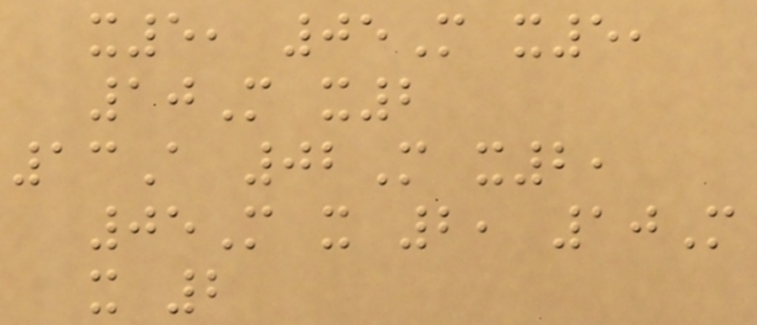x5, 05M x5,
10M x2
13A 02M x2,
05M x 2, 10M
x 2
